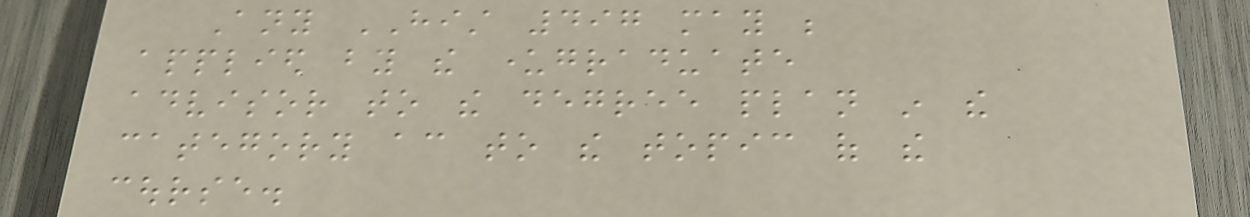Any HIST 497 may be
applied by the undergraduate
advisor to the degree plan in the
category according to the topic of the
course.
